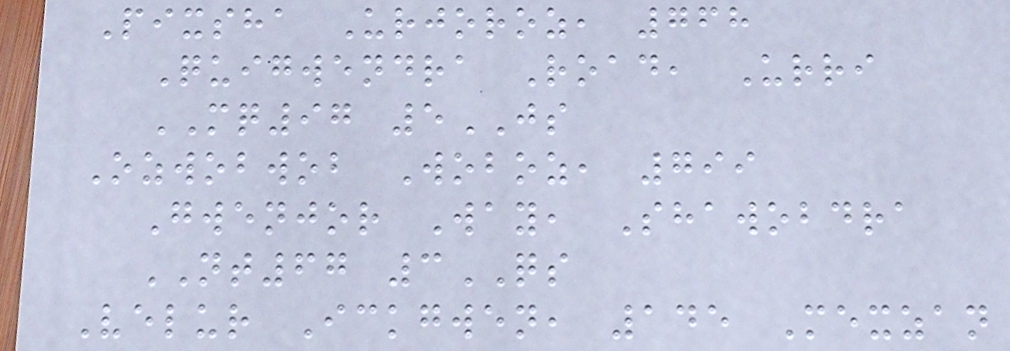Pixsha Urjoroz, 768
Quigwendra Road, Urri
MQ97 5JS
Ozwobwob Woboz, 799
Gwenjor Way, Shawobdra
NT67 3QS
Velur Ickgwen, 145 Mexzan
